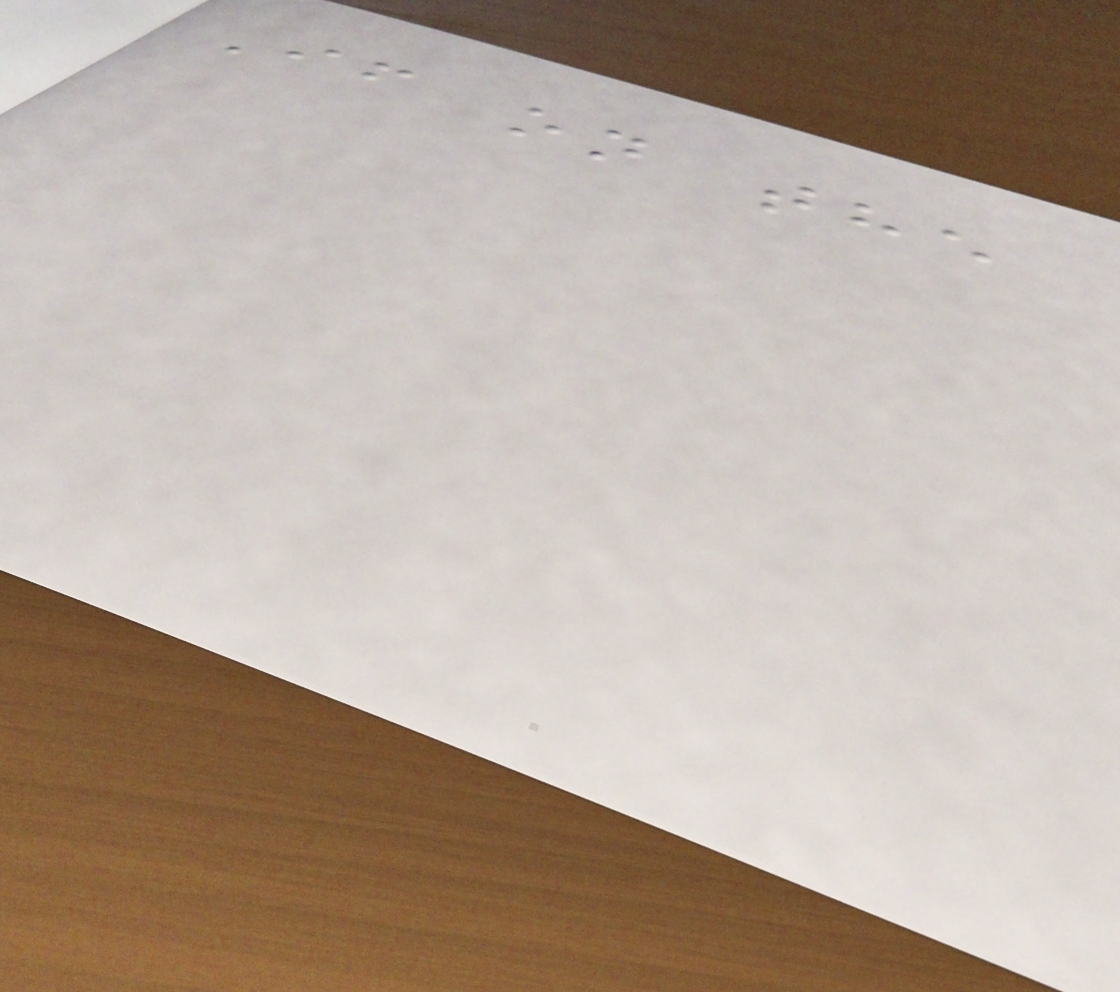If on the
